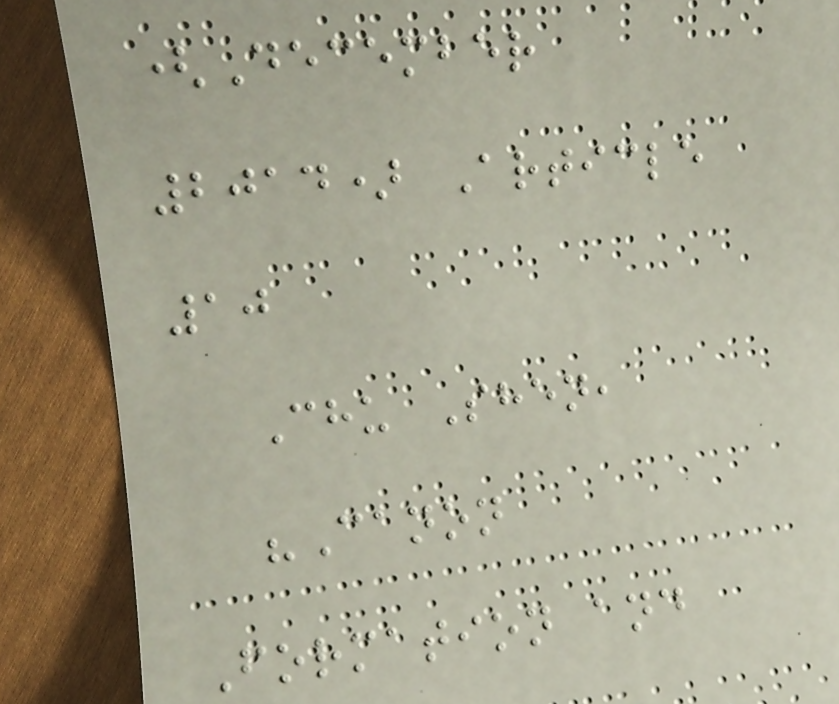(December
2014) Article
10
Chu Shen,
"Canon
Formation and
